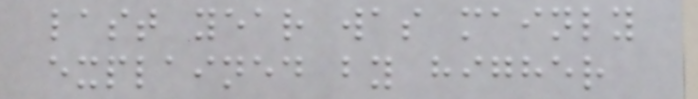last year was mainly
explained by higher
